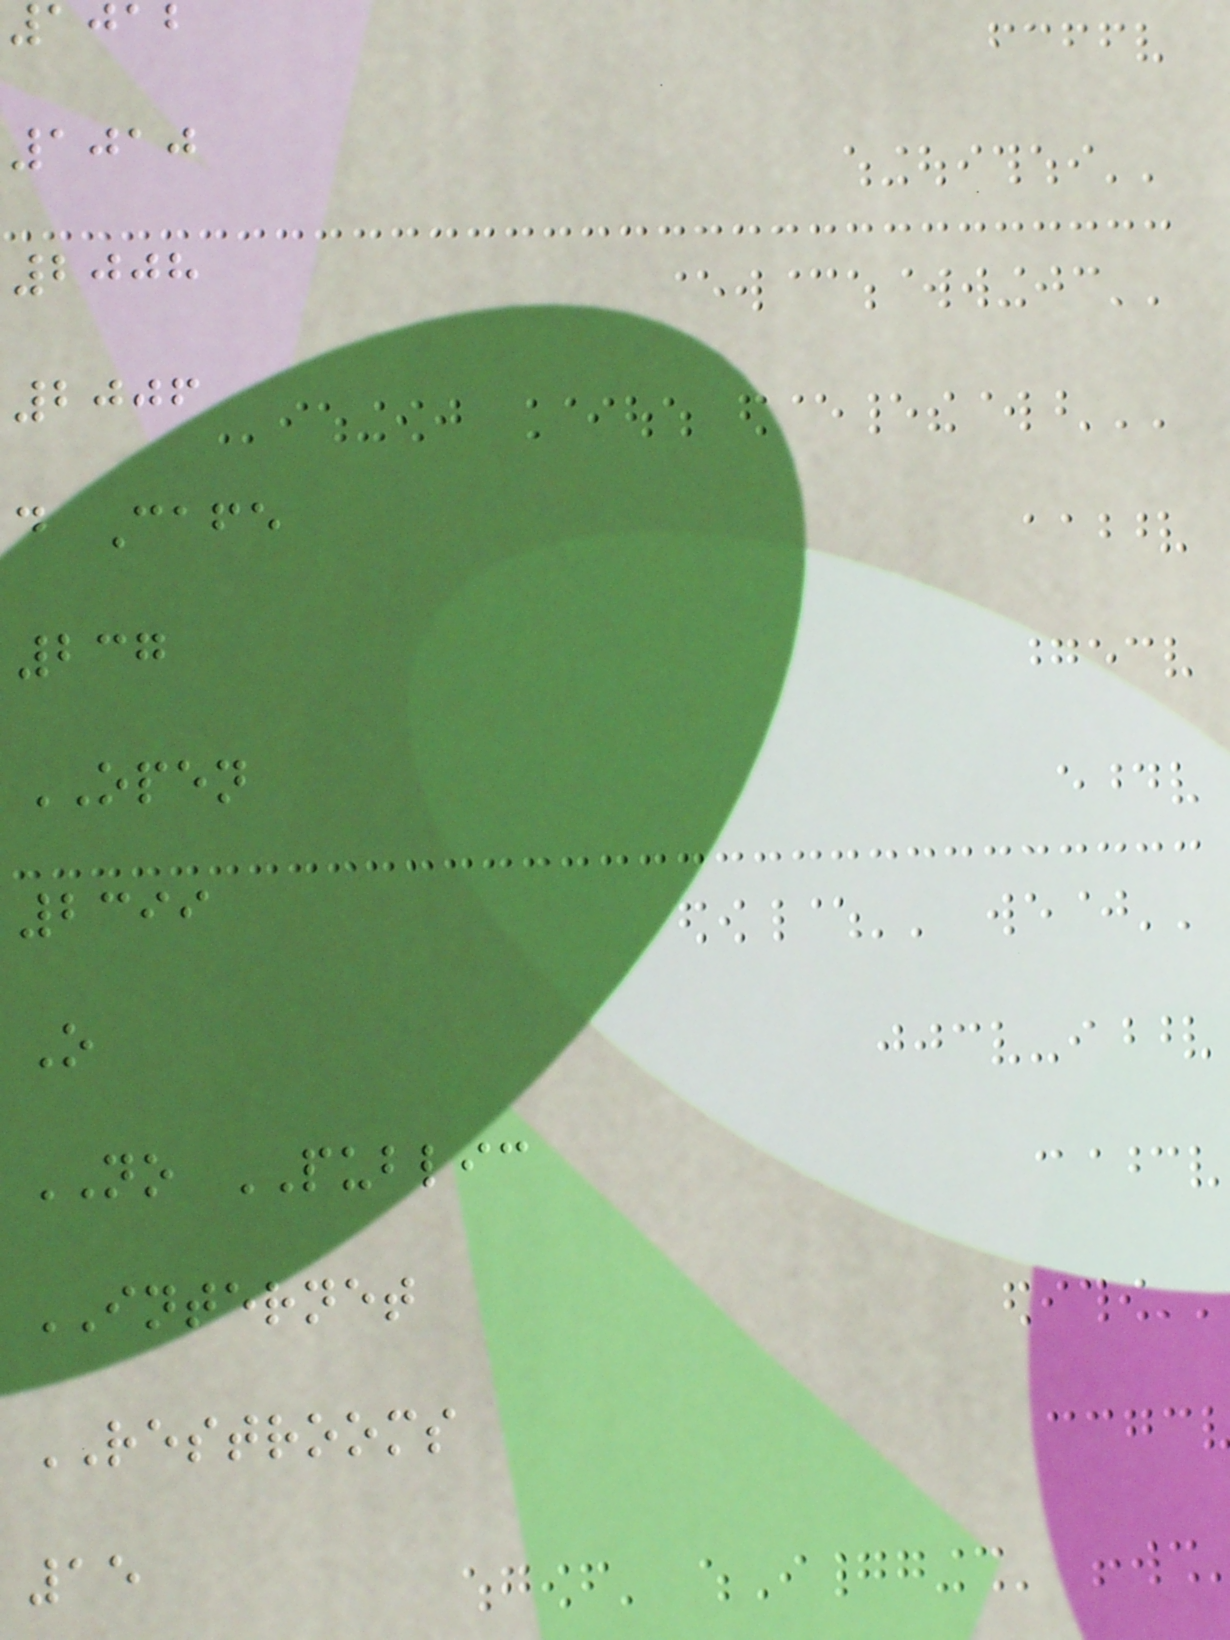1012
1010
2008
2006
d Cafe
237
OPEN
2399
O
NO PUBLIC
INTERNET
RESTROOMS
15
